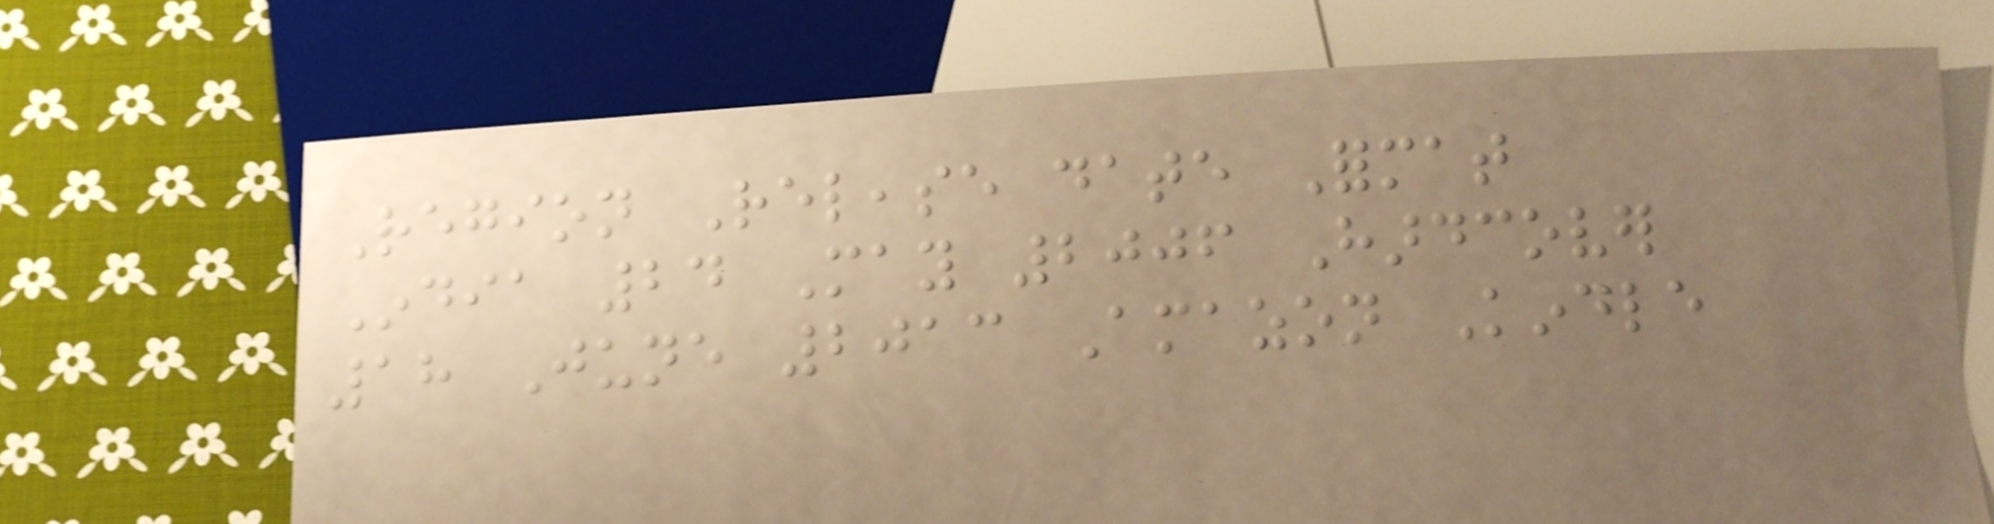Region Release date Format
India 24 May 2006 Hardcover
18 June 2013 Amazon Kindle
